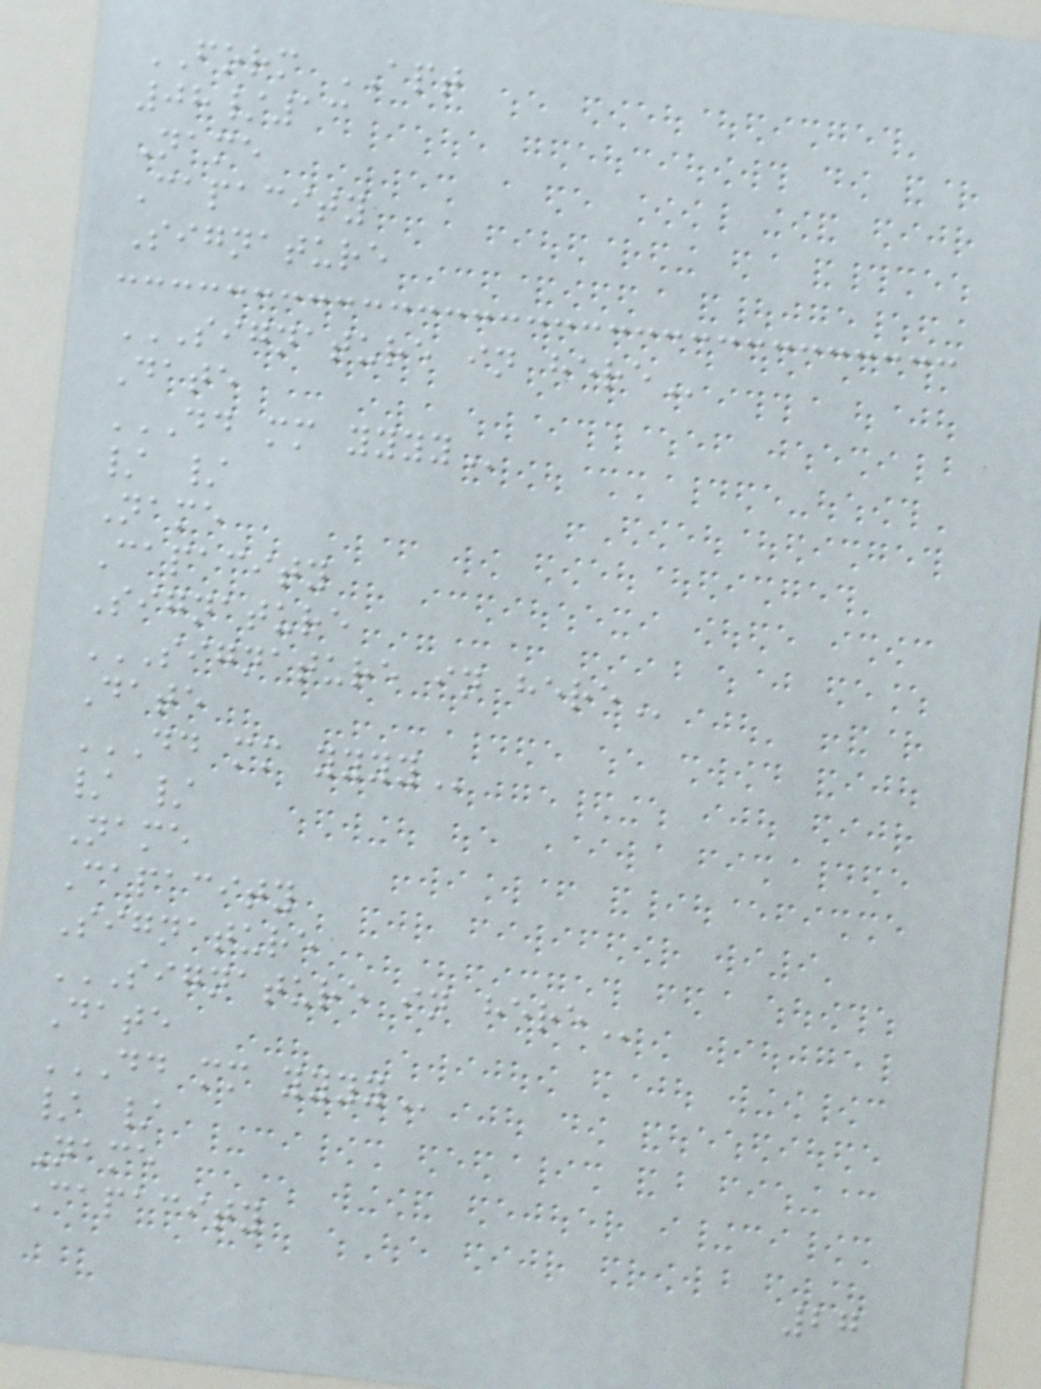FORM APT
08/13
Name
Capacity
Signature
SIGNATURE IN HERE
Date
DD MM YYYY
/ /
Name
Capacity
Signature
SIGNATURE IN HERE
Date
DD MM YYYY
/ /
Name
Capacity
Signature
SIGNATURE IN HERE
Date
DD MM YYYY
/ /
Name
Capacity
27
